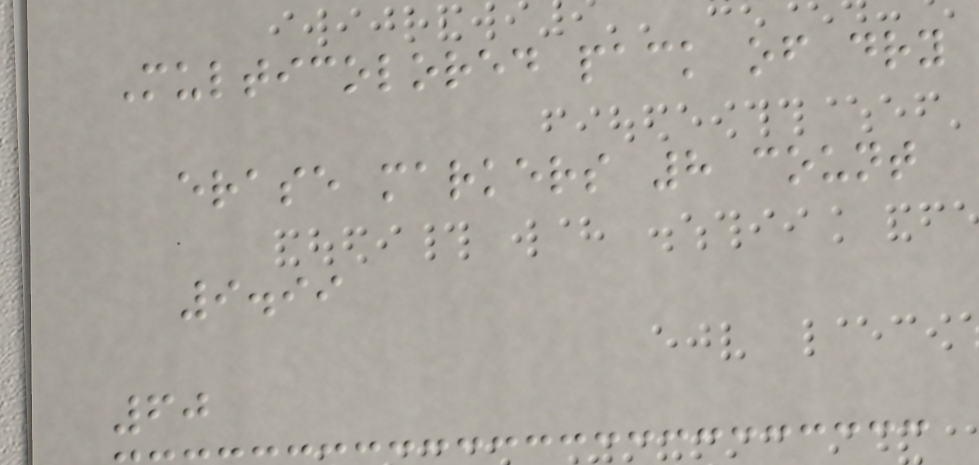Multicolored pack of dry
erase markers 8 count
9.99
60
